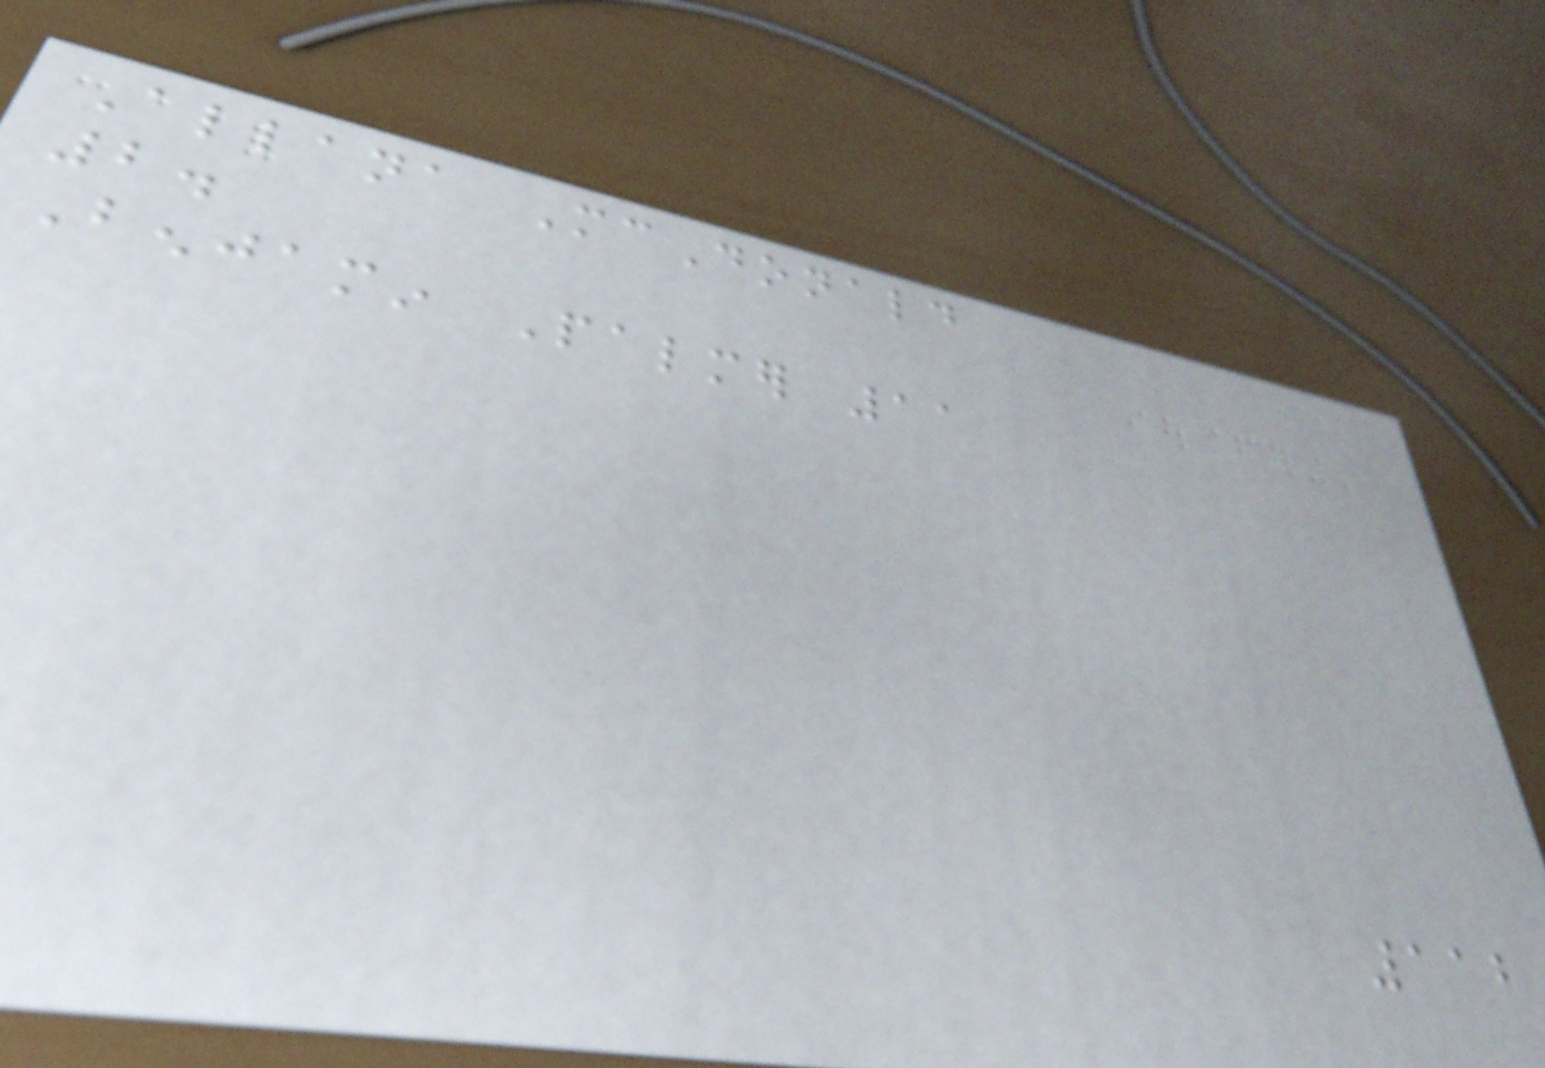Allana McDonald
2.
Benjamin Palmer 11
112
